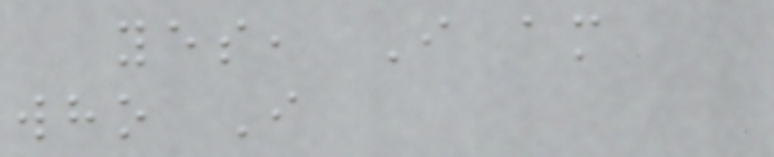yes, I am
who I
